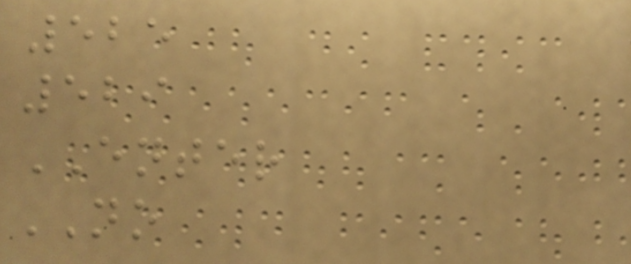525
529
ENTER
NO
